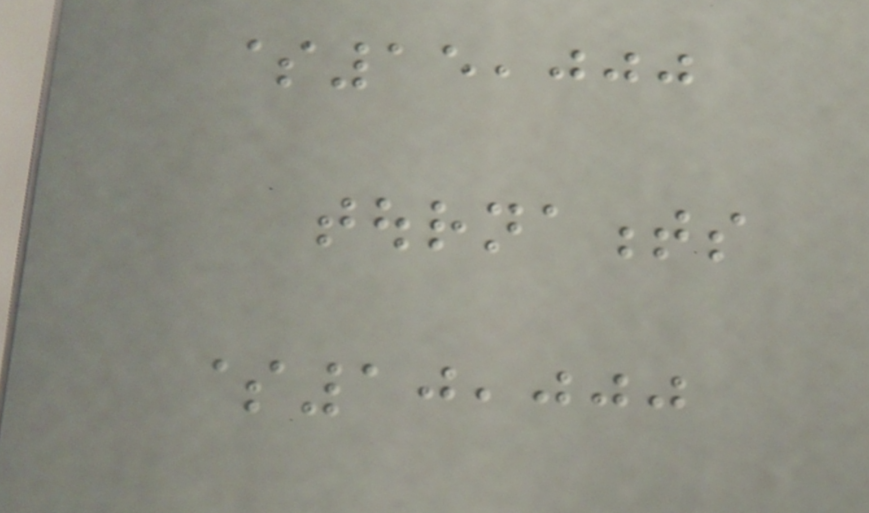$15,000
tournaments
$10,000
